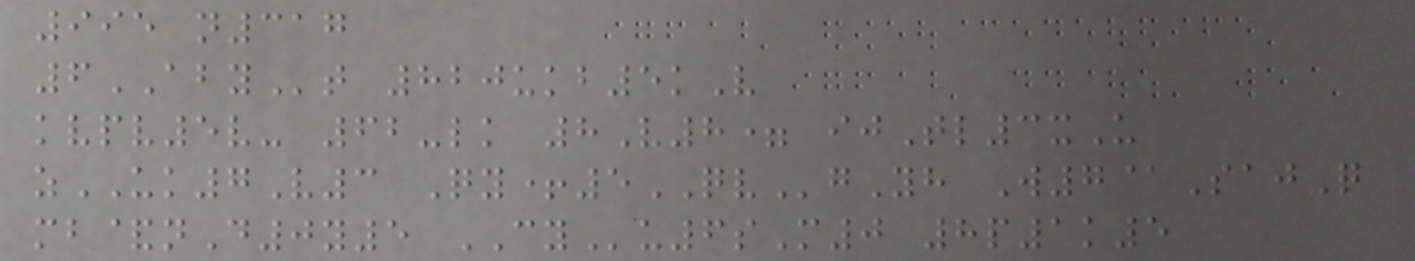995 n317
6ABYt 820ukb5kV
kvpv5v- 62-lk 8V8= ijTl3xU
zUK7V3 Qy+5QVgYh W7@SajQ
mb&nD0y5 CYu6sM0 8p1k5
